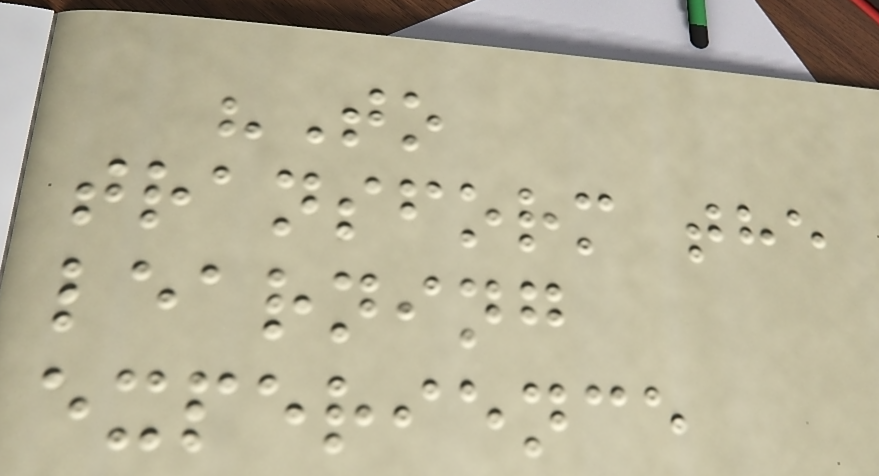"To
transform the
learning
experience
